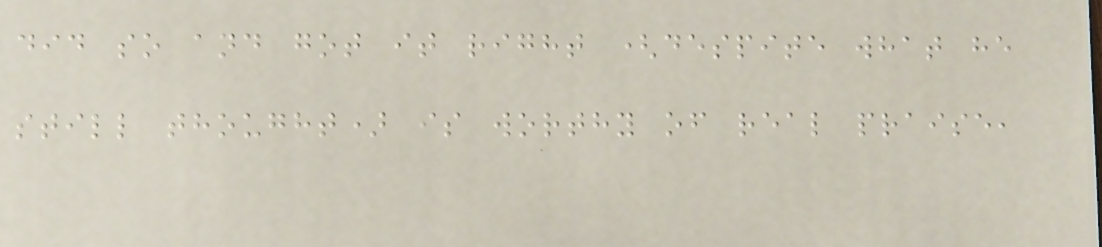did so and got it right (despite what he
still thought) is worthy of real praise,
